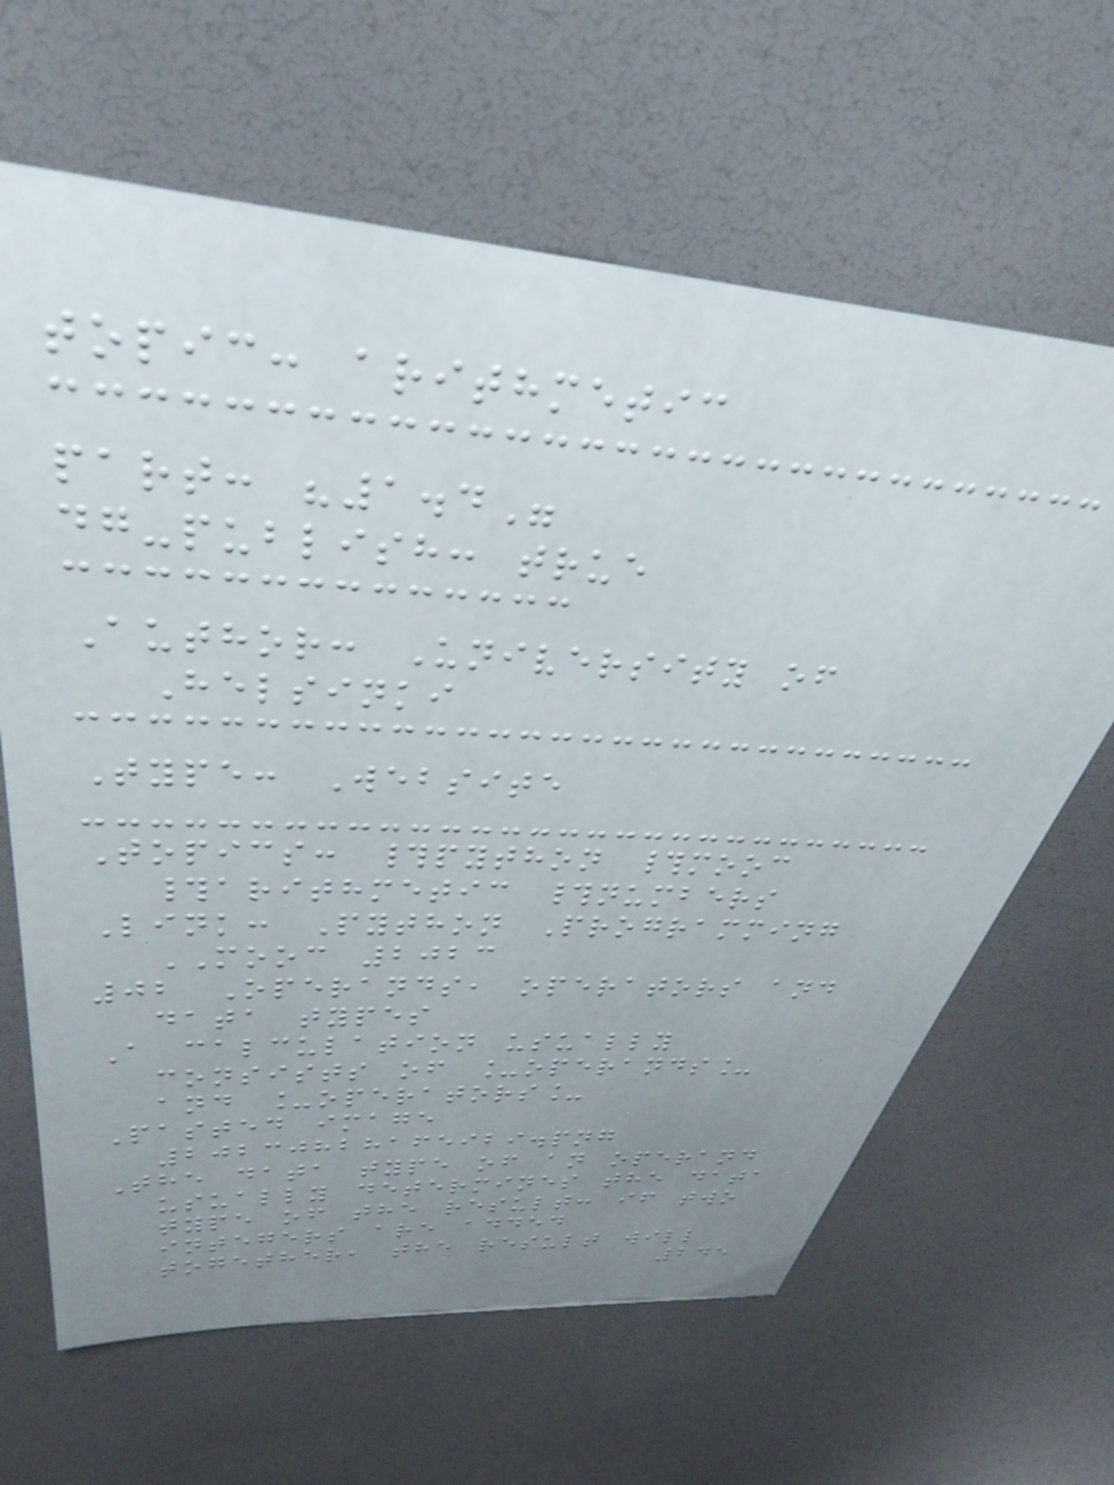topic: arithmetic
part: "1.4"
dg-publish: true
Author: University of
Helsinki
Type: Website
Topics: #python #mooc
#arithmetic #numbers
Link: Python Programming
MOOC 2023
02 Operands, operators and
data types
A calculation usually
consists of _operands_
and _operators_
Pasted image
20230828165929.png
The data type of an operand
usually determines the data
type of the result: if two
integers are added
together, the result will
245
